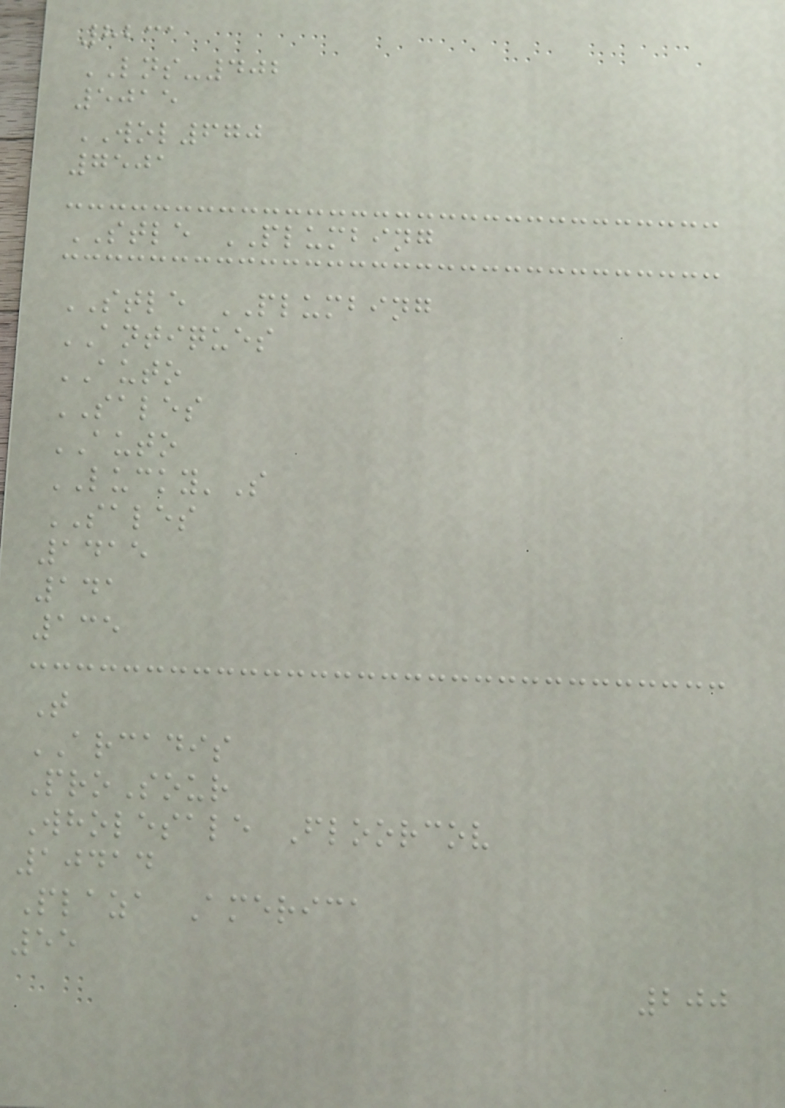8231
LNS-402
5015
WOL670
7501
STLE PLUMBING
STLE PLUMBING
ANTIQUES
AUTO
SALES
AUTO
LUCKY'S
SALES
1415
141
135
T
ARCADIS
ProSour
Wholesale Floorcov
10414
Plaza America
55
200
